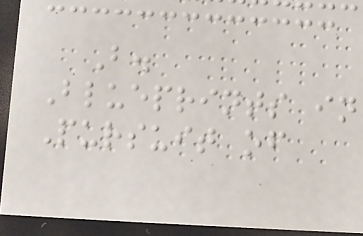B.
Blueprints in
Pursuit of
